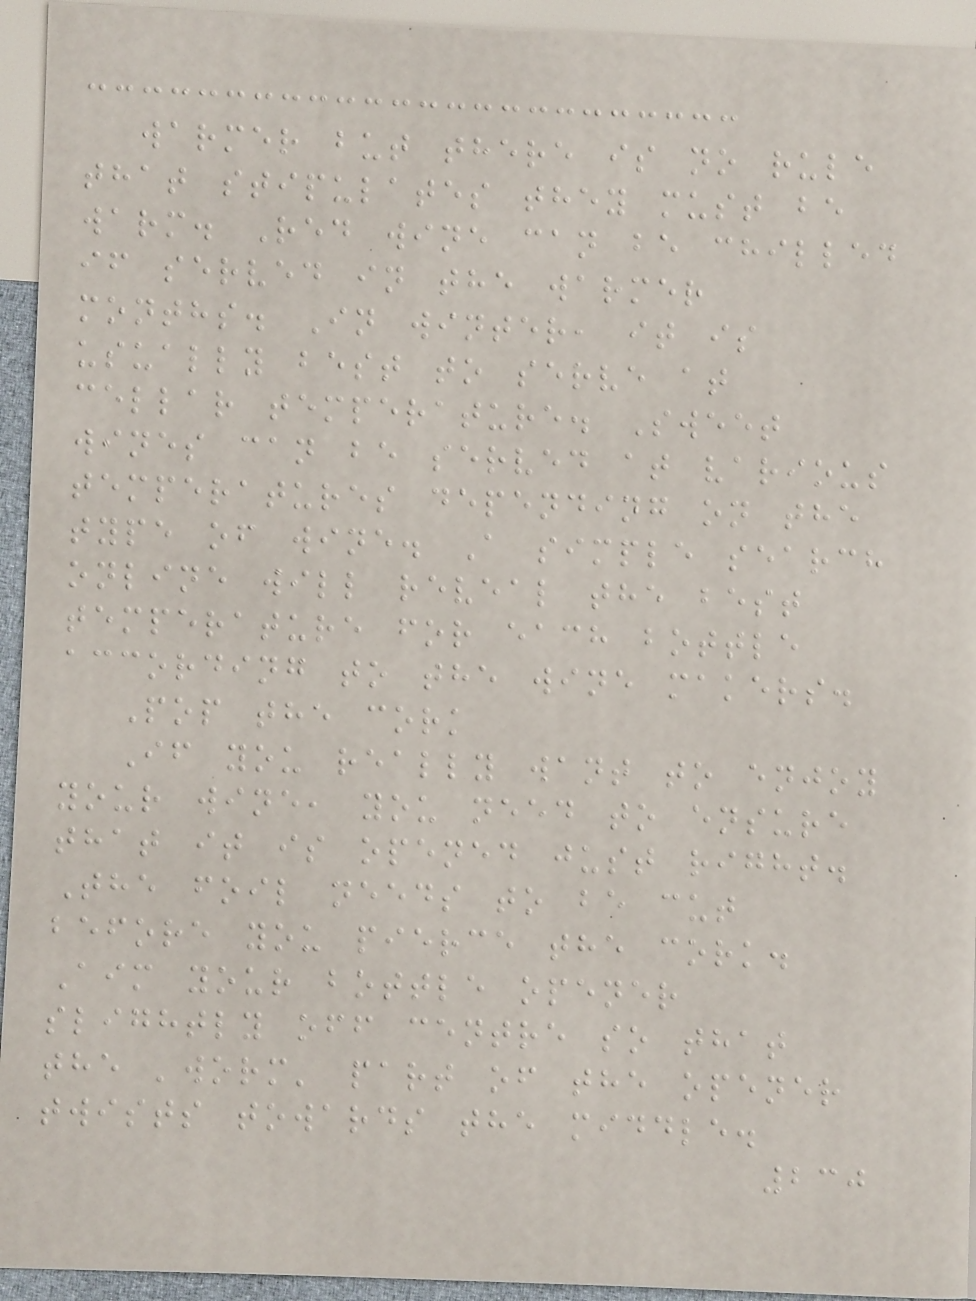warmer but there is no rule
that stipulates they must be
warm. Red wine can be chilled
if served in the warmer
months. In winter, it is
usually best to serve at
cellar temperature. Sweet
wines can be served at various
temperatures depending on the
type of wine. A simple search
online will reveal the best
temperature for each bottle
according to the wine makers.
Pop the cork
If you really want to enjoy
your wine, you need to ensure
that it is opened just right.
The foil needs to be cut
before you pierce the cork.
Aim your bottle opener
slightly off centre so that
the 'worm' part of the opener
twists towards the middle.
230
